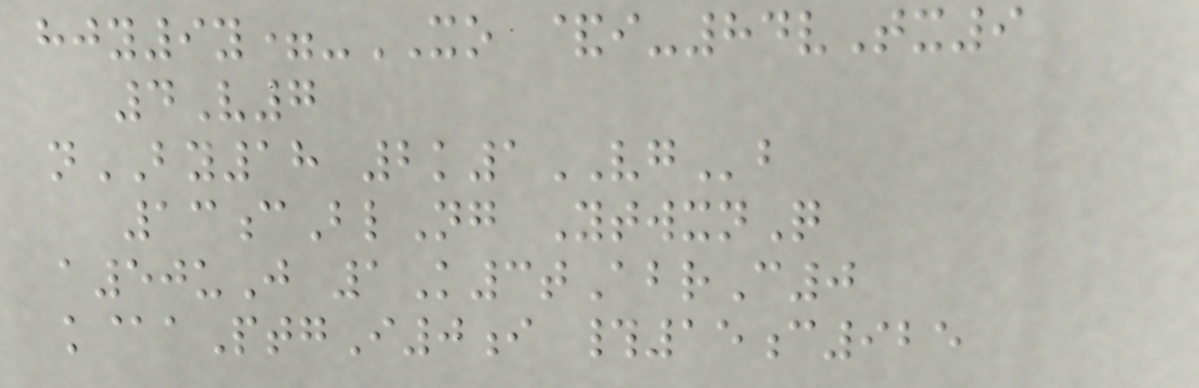hjy9y=-XO &i-84vTx9
4V7
nBY18 2k1VGb
13cBlNg YtwxnQ
a50uJ 1K3tAbrC0
k@aPtgI0i #15c925
